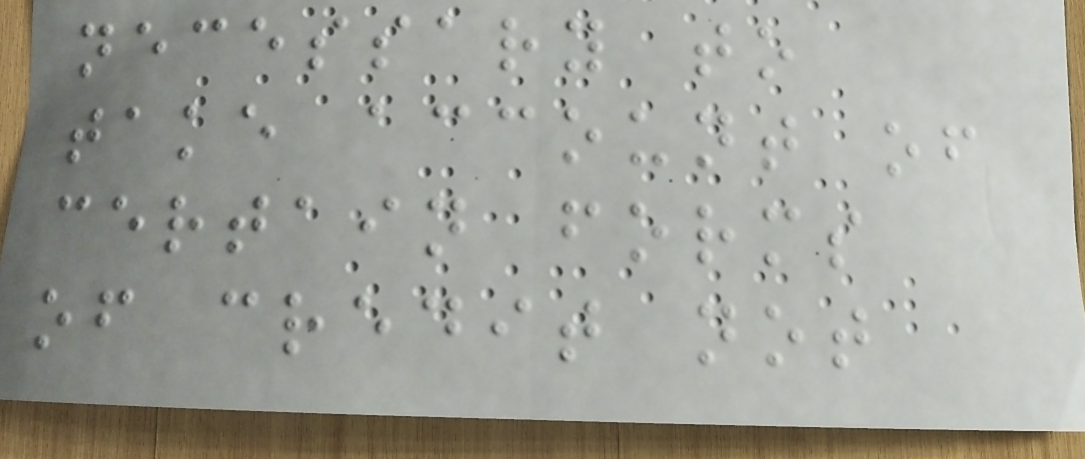necessary to
take account of
certain forms
of credit not
